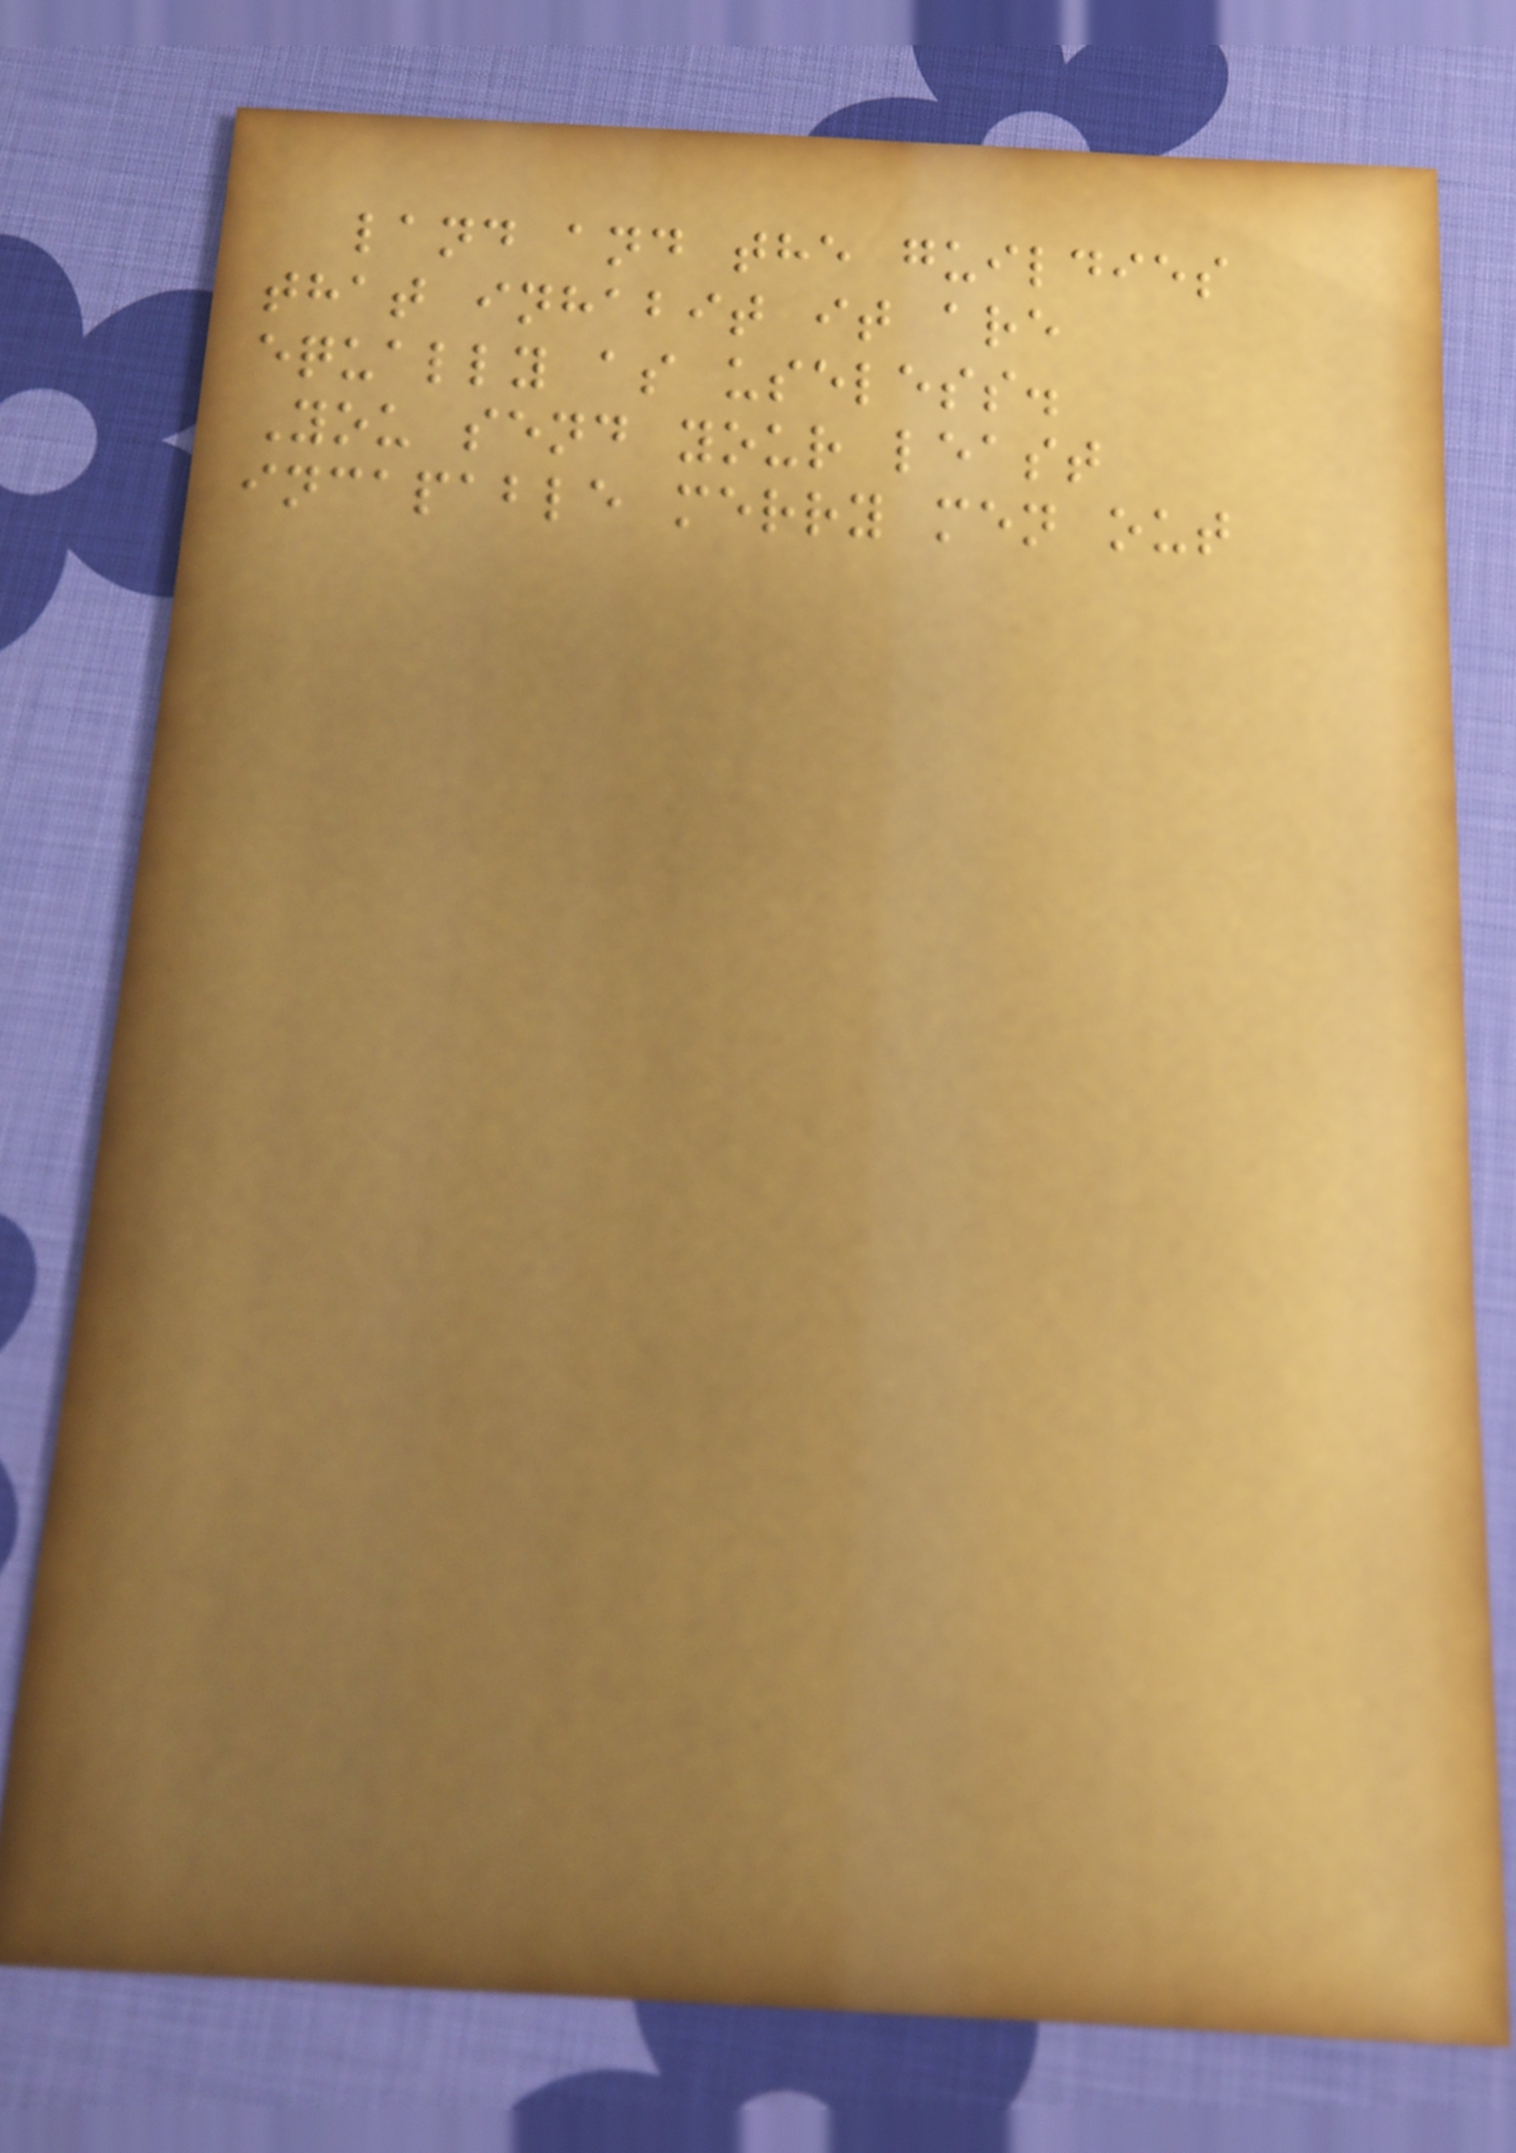land and the guildies
that inhabit it are
equally as useless.
You send your least
incapable merry men out
